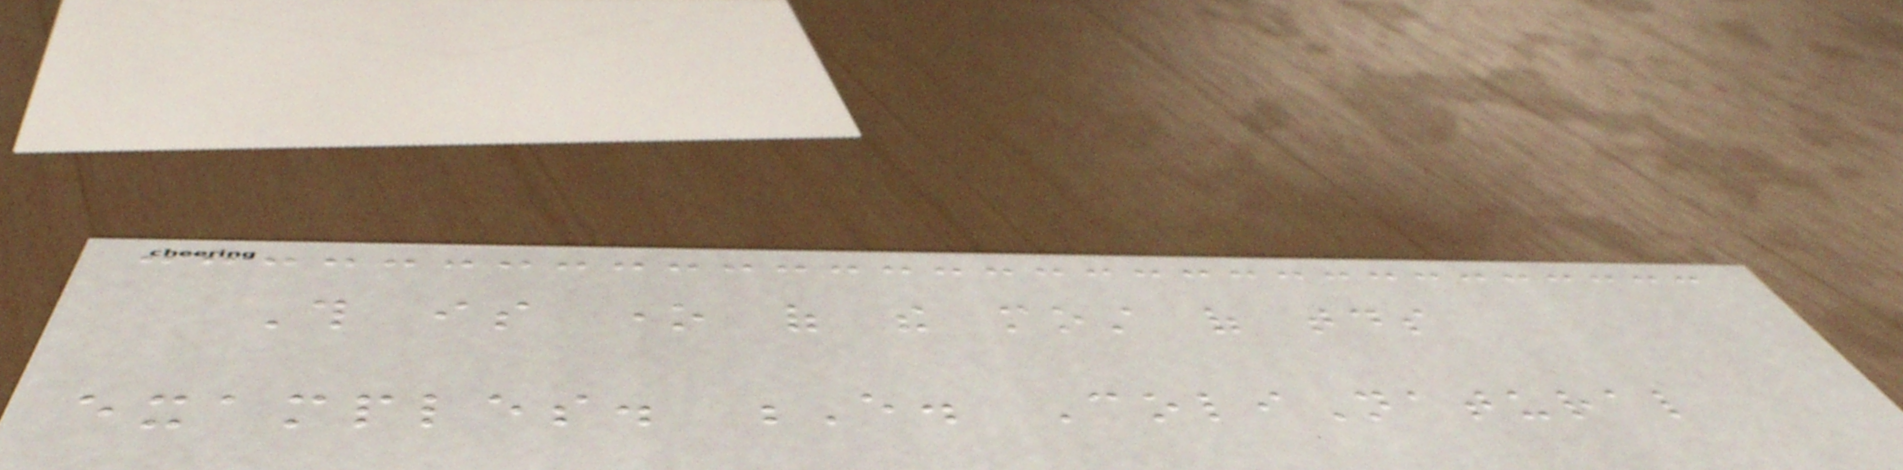This is one of the most of todays
examples. E. ColiNatural
